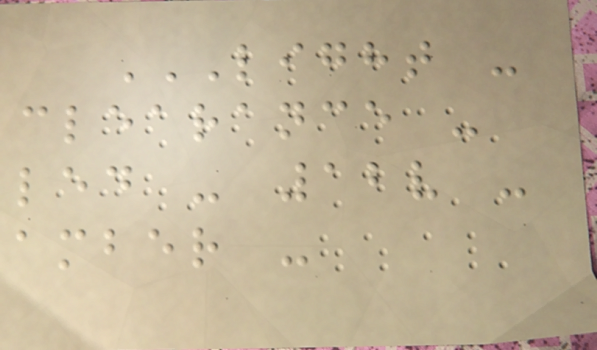LIGHT -
CLEARANCE -
LED - 12V -
AMBER -
